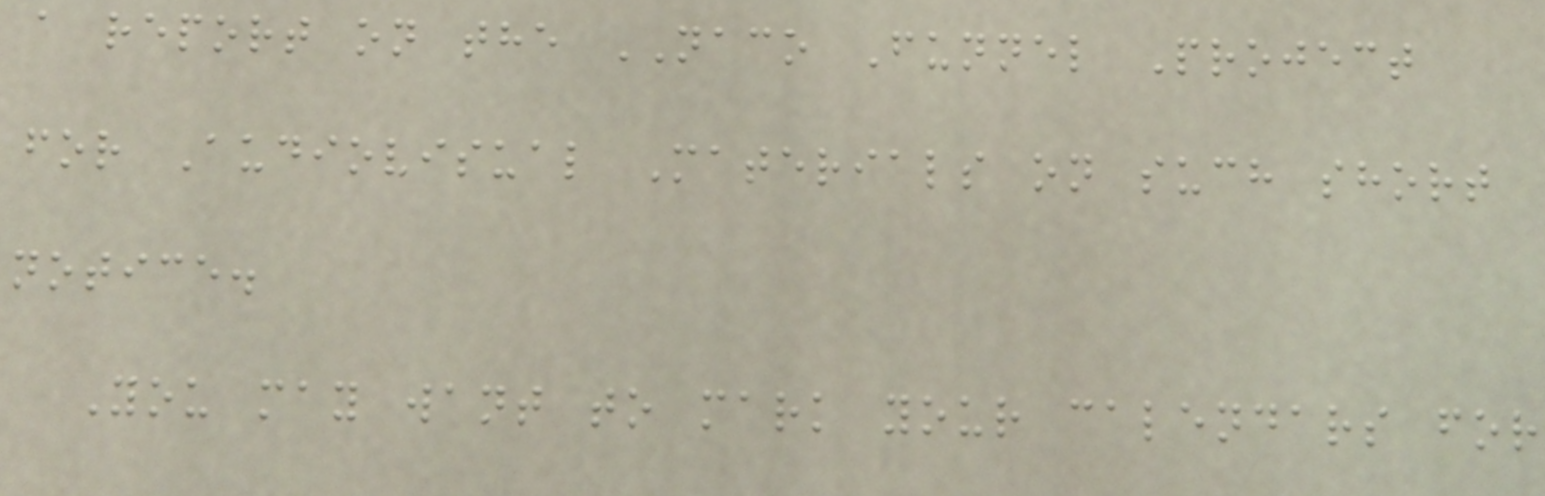a report on the NACO Funnel Project
for Audiovisual Materials on such short
notice.
You may want to mark your calendars for
